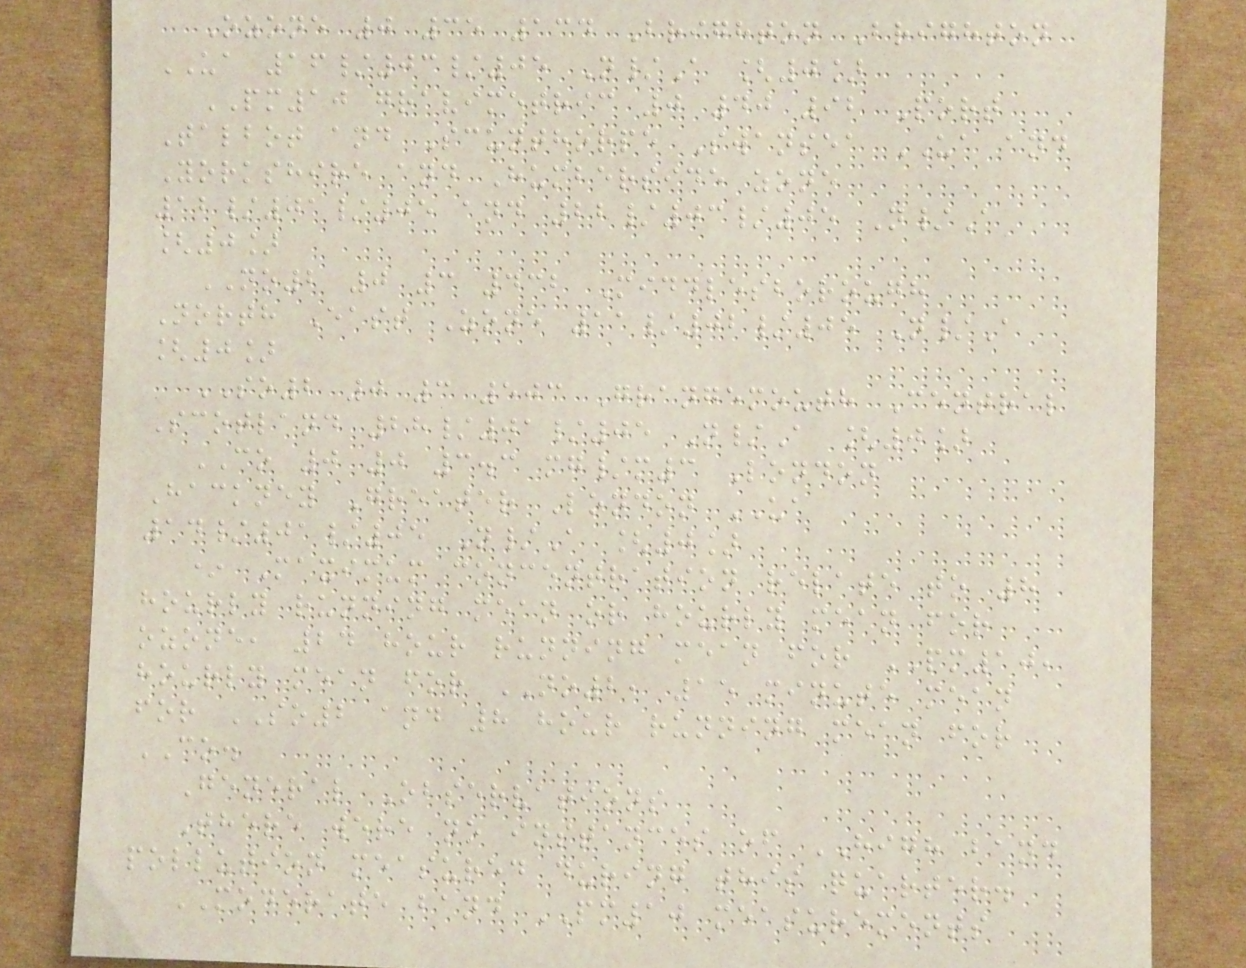Ozone 0 35 134 Brighton Brighton
UA 16/03/05 N/A [0]
PM10 gravimetric 0 40 92 Port
Talbot and Scunthorpe Swansea UA and
Yorkshire and Humberside zone
12/01/05 and 22/03/05 N/A
[0]
NO2 0 3 432 Middlesborough
North East Zone 11/02/05 N/A
[0]
SO2 0 3 503 Grangemouth Central
Scotland 28/01/05 N/A [0]
CO 0 0 3.3 mg/m3 London
Hackney Greater London UA
14/01/05 N/A [0]
* Maximum concentration relate to 8
hourly running mean or hourly mean for
ozone, 24 hour running mean for PM10,
hourly mean for NO2, 15 minute mean
for SO2 and 8 hour running mean for
CO.
General Observations
There were no instances of HIGH band
pollution measured during this quarter.
MODERATE band PM10 measurements
